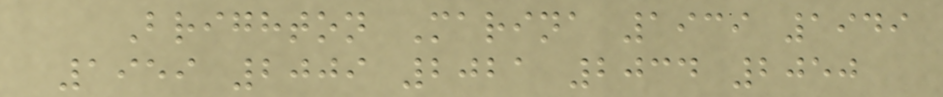Brighton Marina 1939 1949
1959 2009 2021 2034 2050
